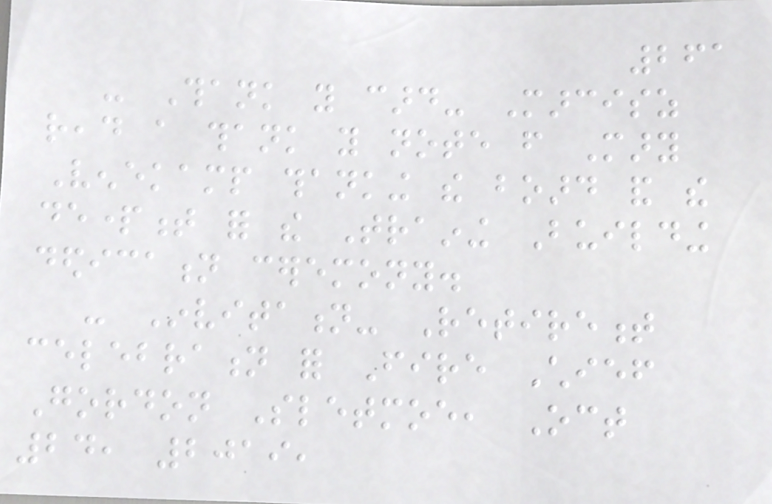261
- Thank you card- Marcisz
read a thank you note from Mary
Venekamp thanking the board and the
department for the Training Building
dedication ceremony.
- Invitation- Retirement
celebration for Fire Chief
Gordon Sletmoe, Oct
24, 2019,
